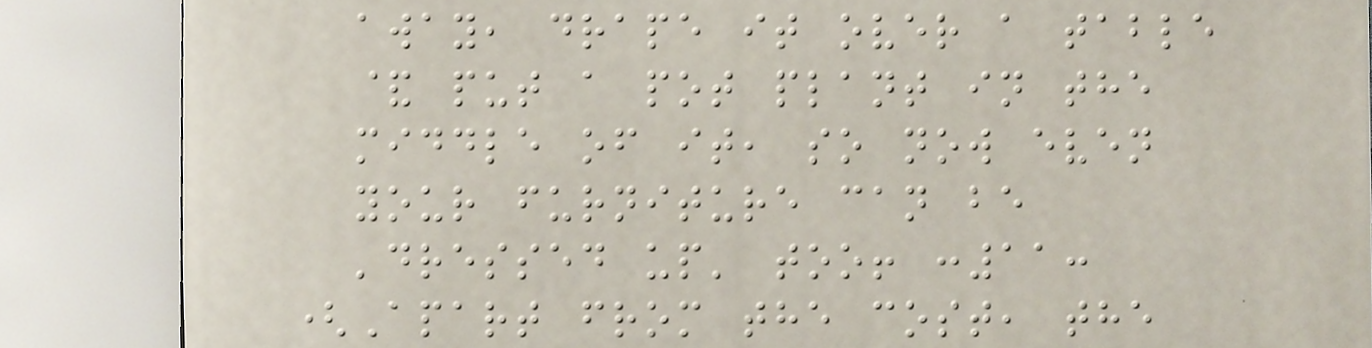away, drape it over a table
& put a pot plant in the
middle of it, so now even
your furniture can be
'dressed up' too! :11:
(Apart from the cost, the
